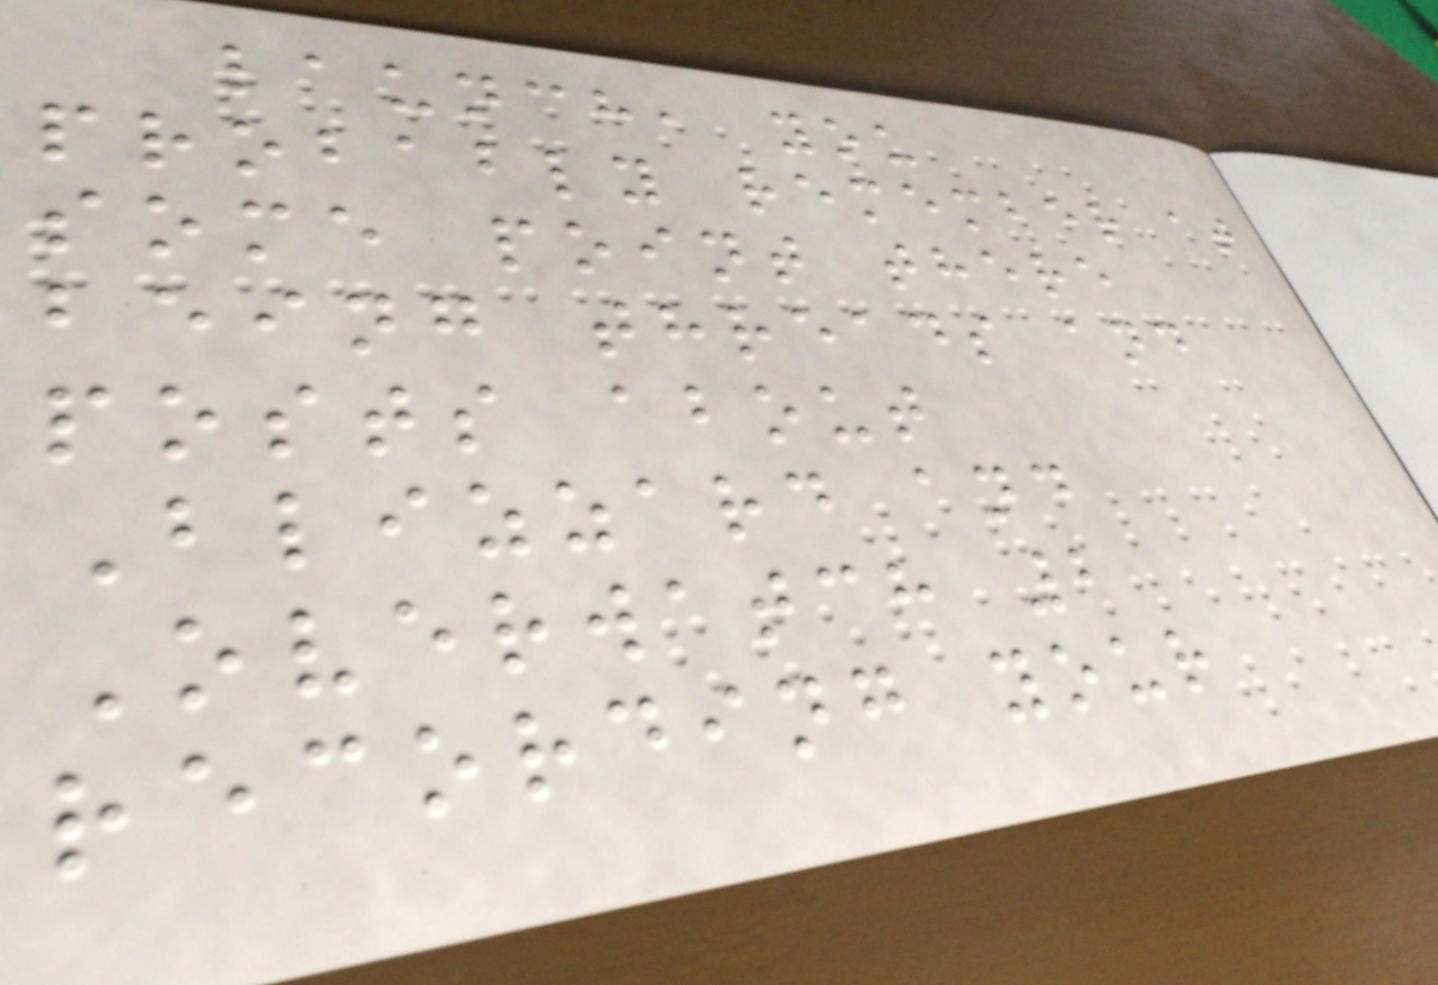launch, you
probably remember at
some point there
being threads and
posts about
Blizzard and
Overwatch 2
recording your
